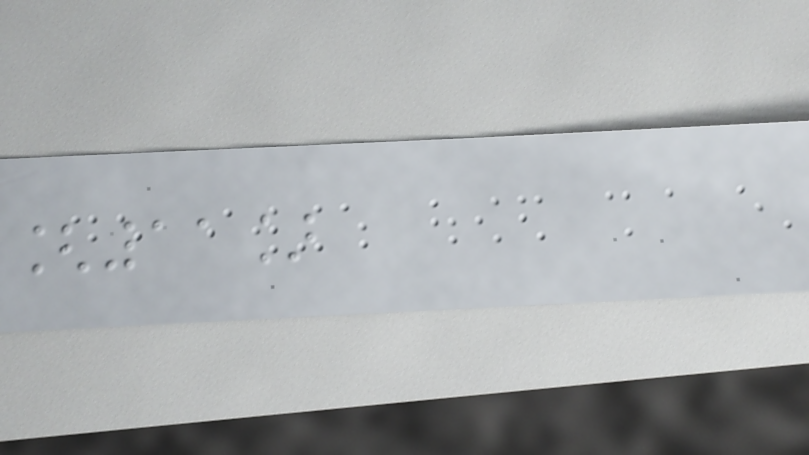[11]
